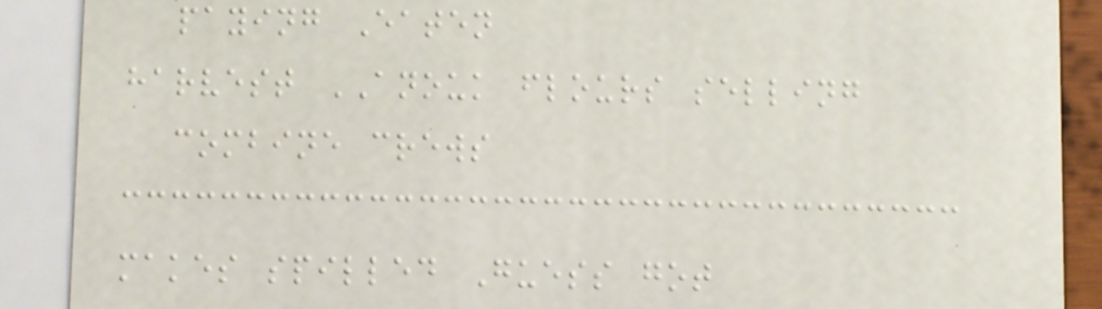paying Eaten
harvest ANOUK flours selling
combine crews
makes spilled Guess got
